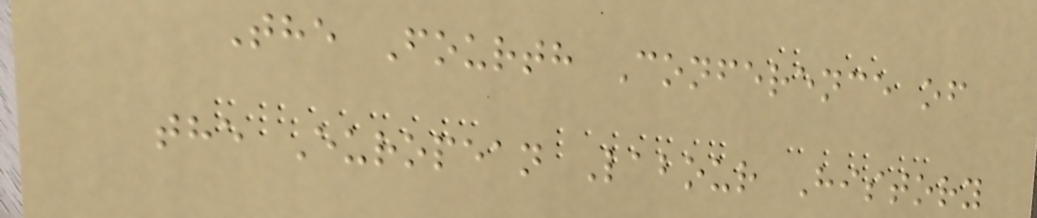The Fourth Conference of
the European Labour History
